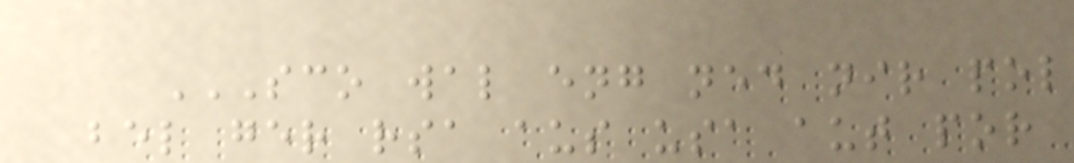SCO WAL ENG NED NIR POL
BEL GER RSA AUS USA AUT POR
